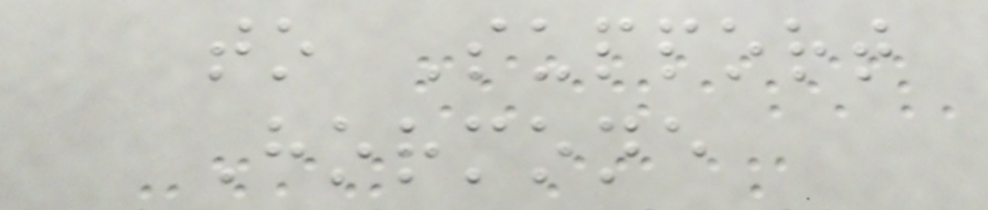to Support
Hormone
